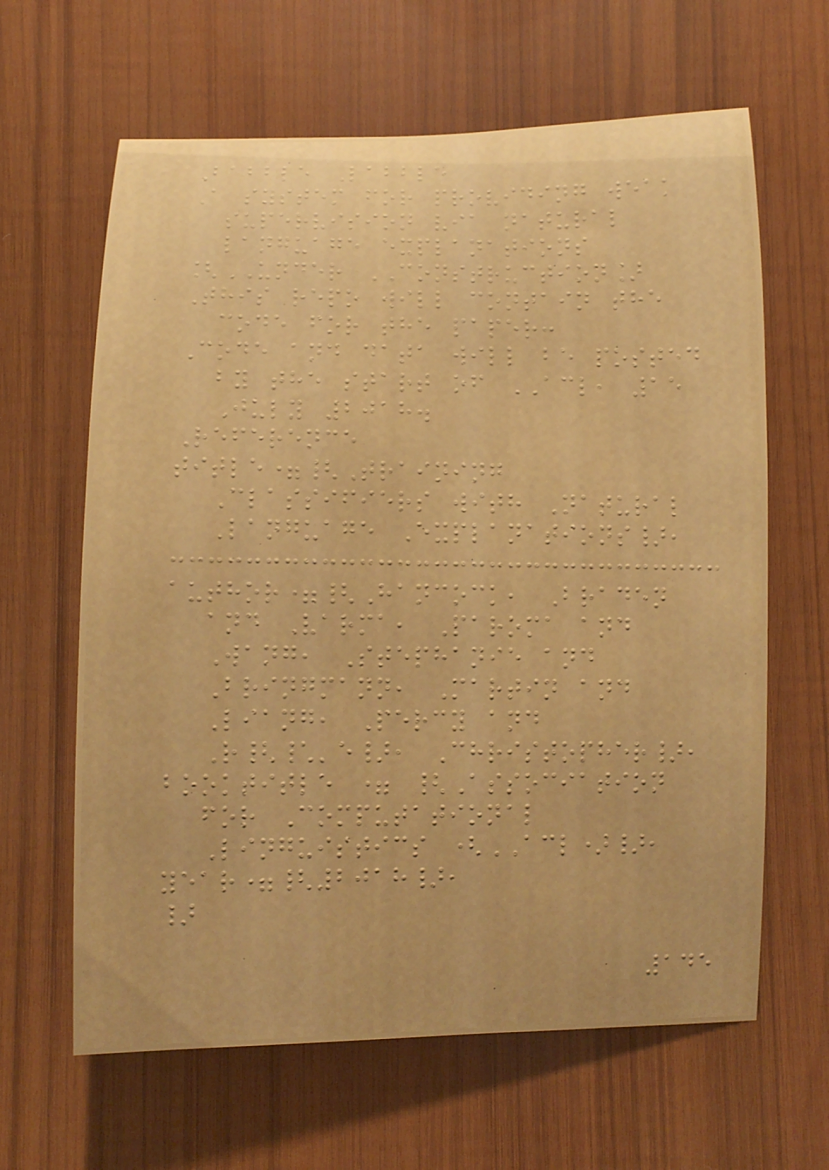Babble Labble
A system for providing weak
supervision via natural
language explanations
[UNDER CONSTRUCTION]
This repo will contain the
code for the paper:
Code and data will be posted
by the start of ACL, 15
July 2018.
Reference
title={Training
Classifiers with Natural
Language Explanations},
author={Hancock, Braden
and Varma, Paroma and
Wang, Stephanie and
Bringmann, Martin and
Liang, Percy and
R{\'e}, Christopher},
booktitle = {Association
for Computational
Linguistics (ACL)},
year={2018},
}
145
